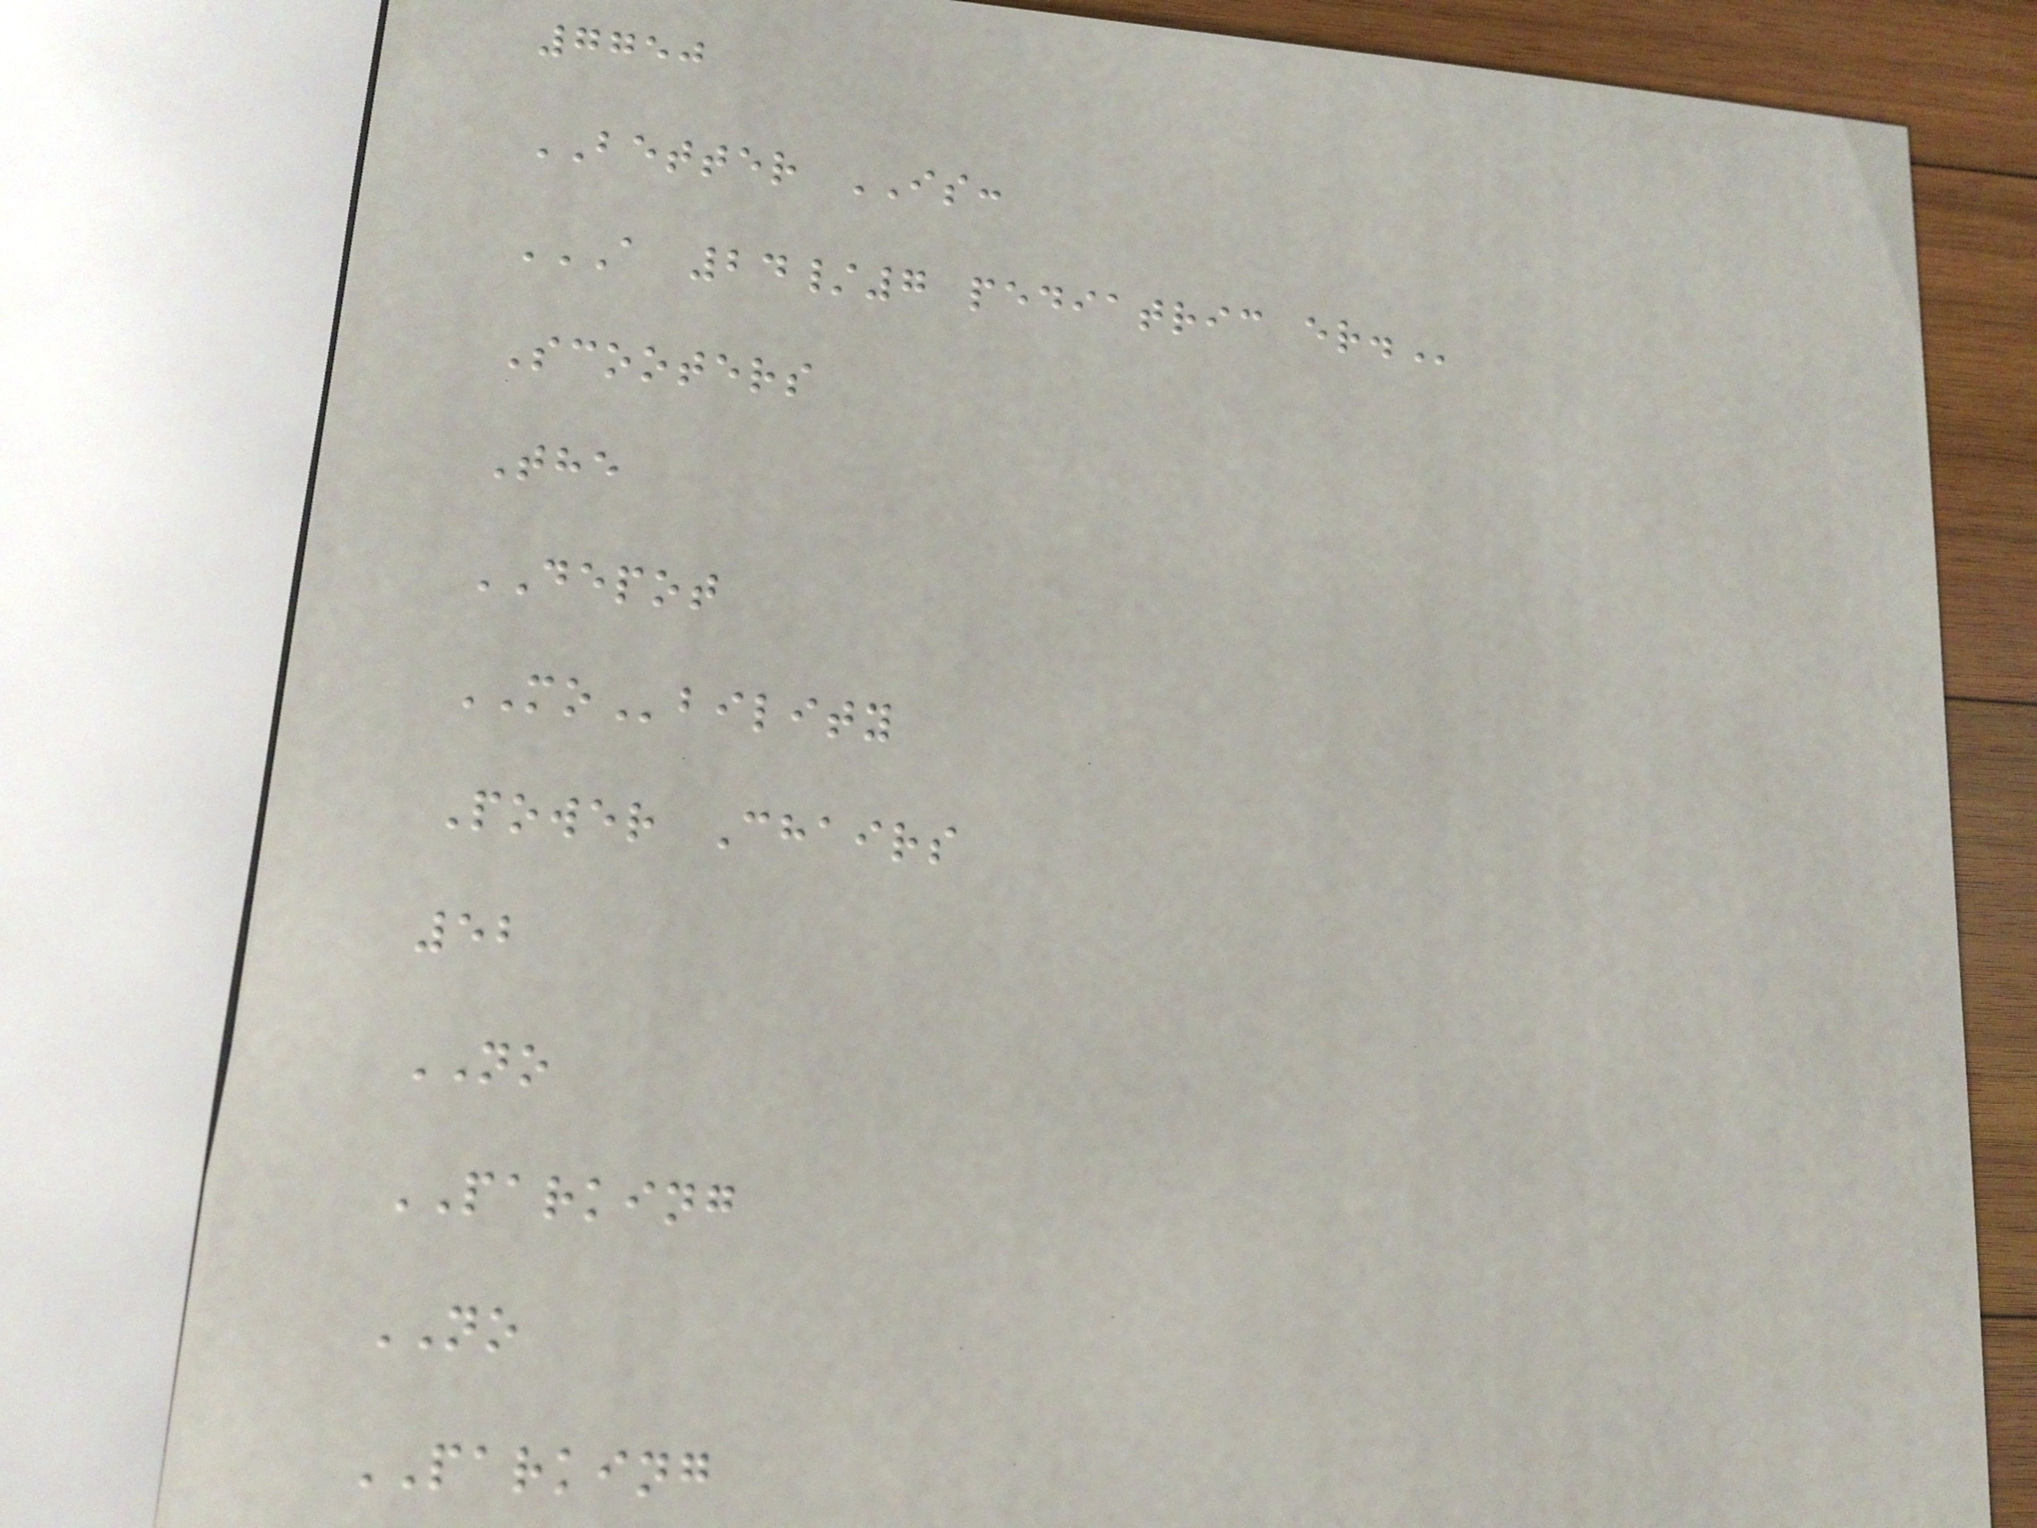7750
BETTER IS:
A 24/7 PEDIATRIC ER.
Scooters
The
DEPOT
MObility
Power Chairs
52
NO
PARKING
NO
PARKING
